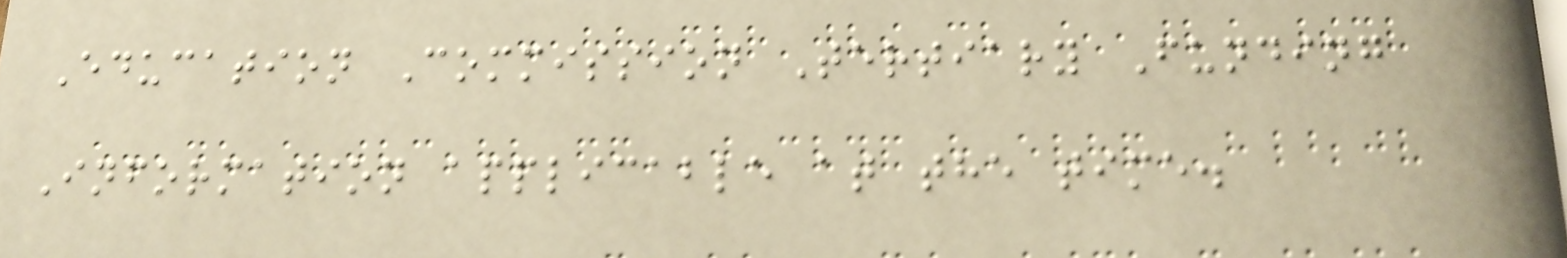Education Commission Tertiary Funding
Information applicable at the time.
